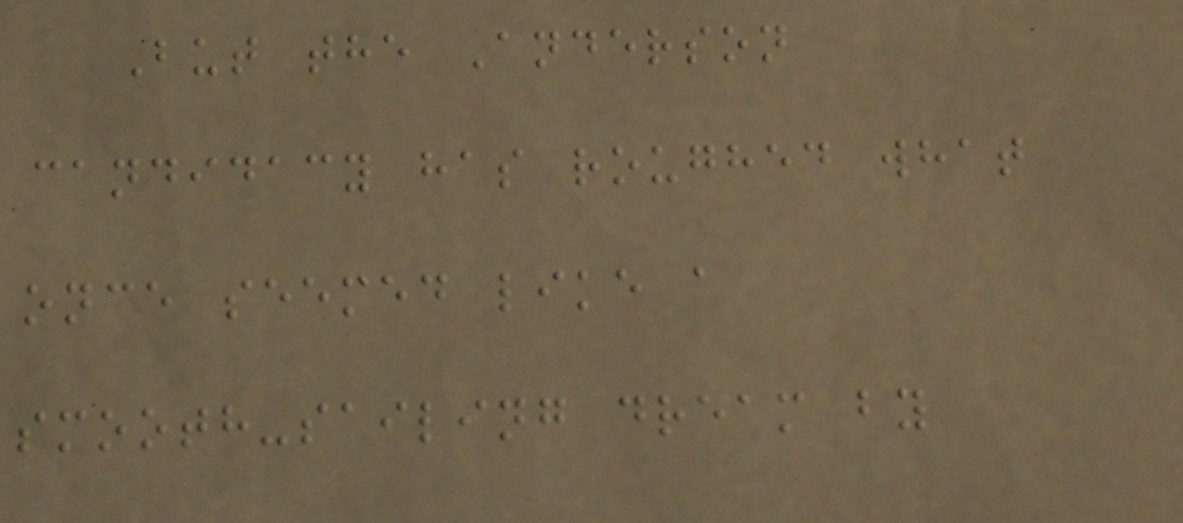But the Anderson
candidacy has roughed what
once seemed like a
smooth-sailing dream by
